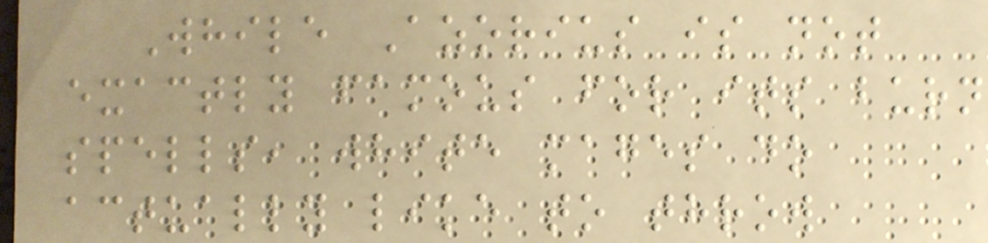While Azorius is not
exactly famous for its burn
spells, white mages do
actually like to throw
